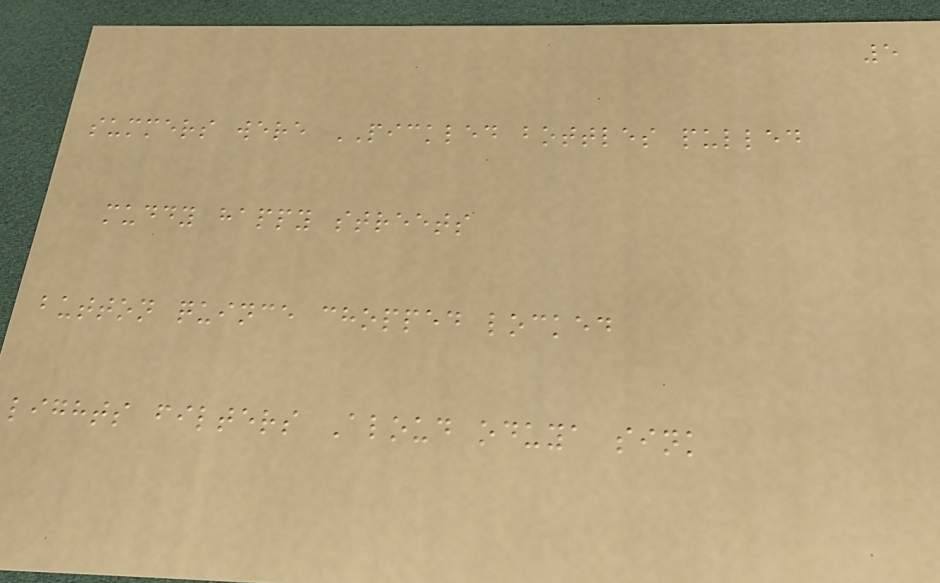5
summers were PICKLED bottles pulled
muddy happy streets
button quince chopped locked
lights filters Aloud oduya sink
